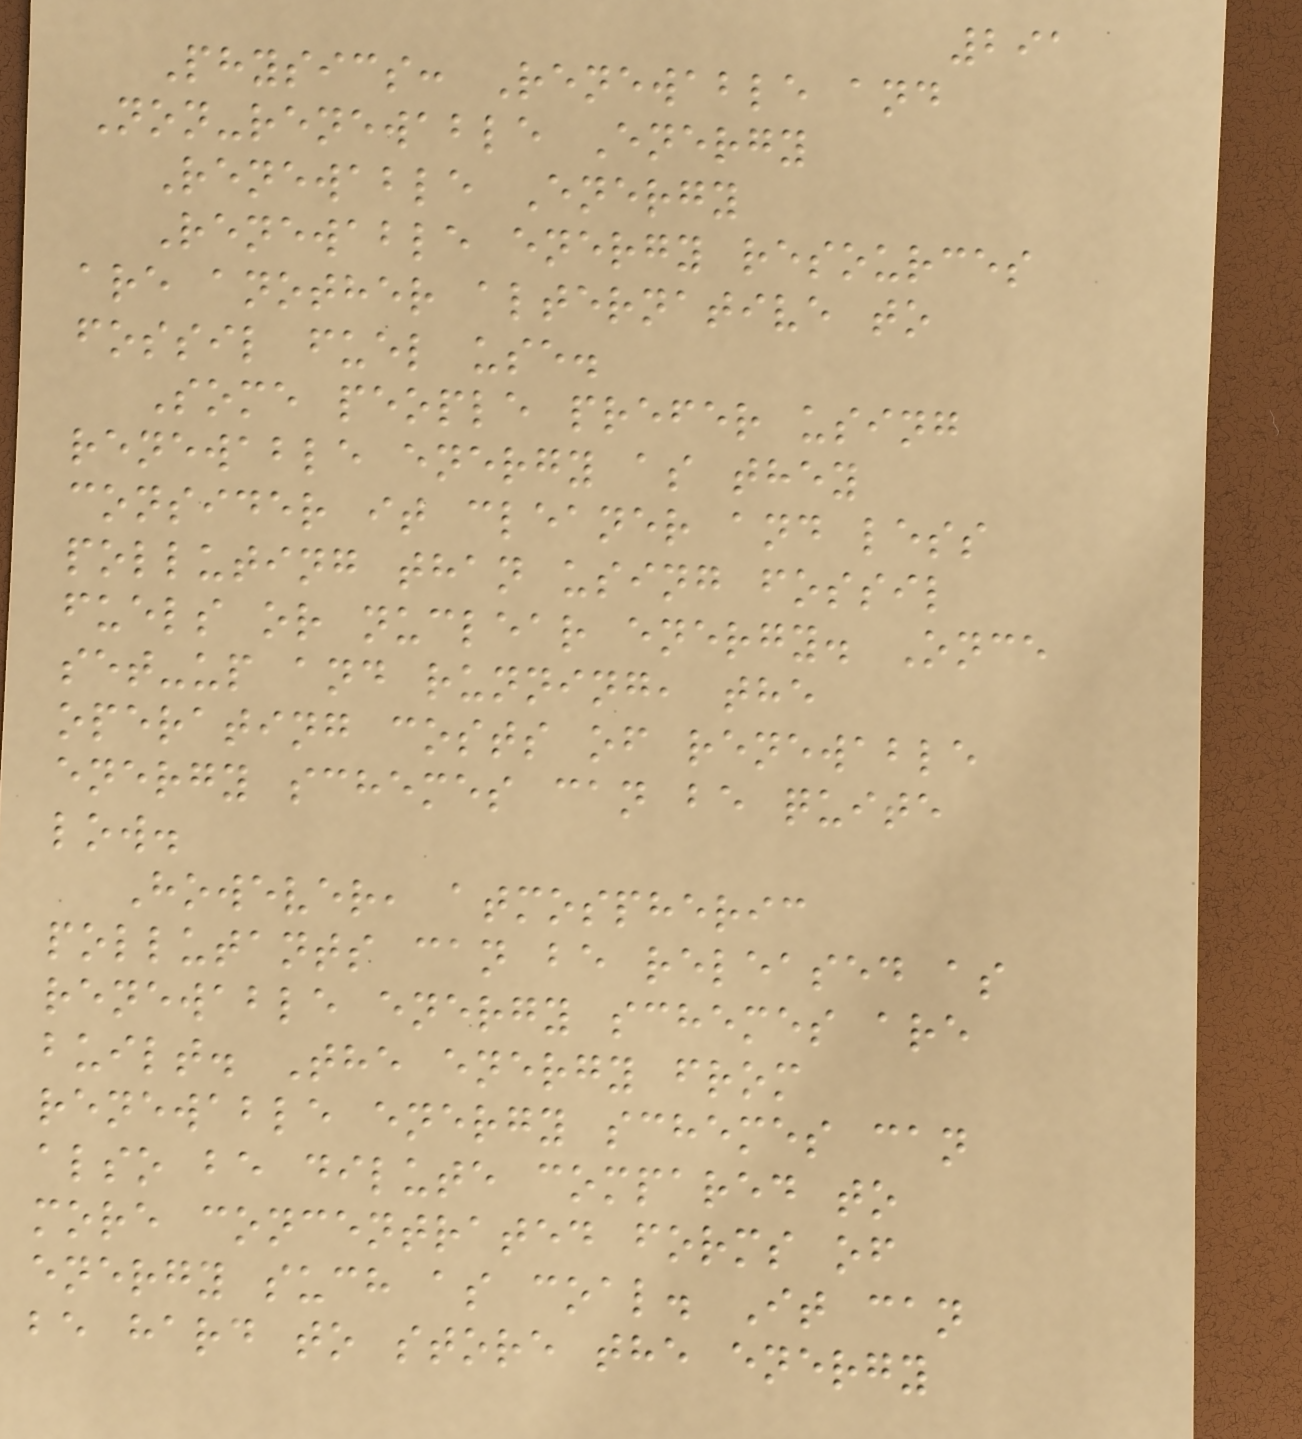291
Physics: Renewable and
Non-renewable Energy
Renewable Energy
Renewable energy resources
are another alternative to
fossil fuel use.
Some people prefer using
renewable energy as they
consider it cleaner and less
polluting than using fossil
fuels or nuclear energy. Once
set-up and running, the
operating costs of renewable
energy schemes can be quite
low.
However, atmospheric
pollutants can be released as
renewable energy schemes are
built. The energy from
renewable energy schemes can
also be dilute compared to
more concentrated forms of
energy such as coal. It can
be hard to store the energy
